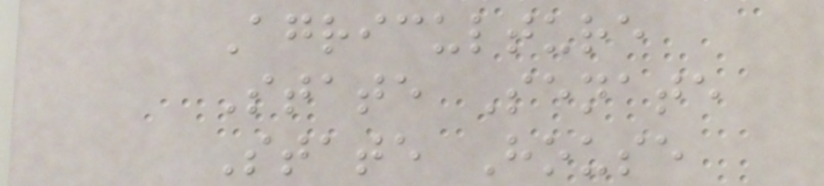Agriculture
State Senate
State House
